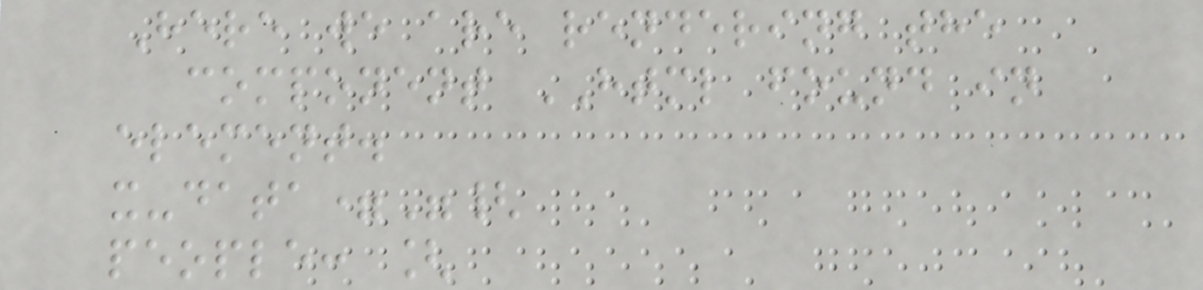Here we are rendering the
component HTML found in
element.
x-data="{
people: [
